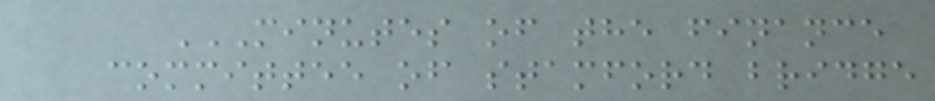MINUTES OF THE FINANCE
COMMITTEE OF STAMFORD BRIDGE
